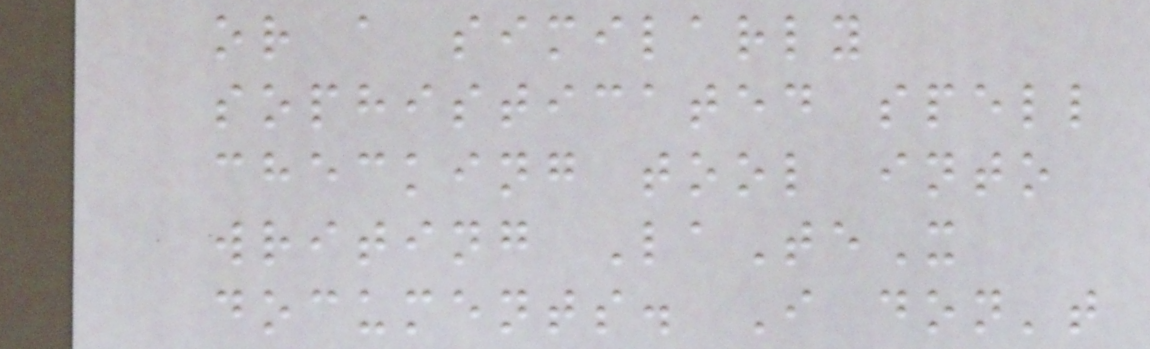or a similarly
sophisticated spell
checking tool into
writing LaTeX
documents. I don't
